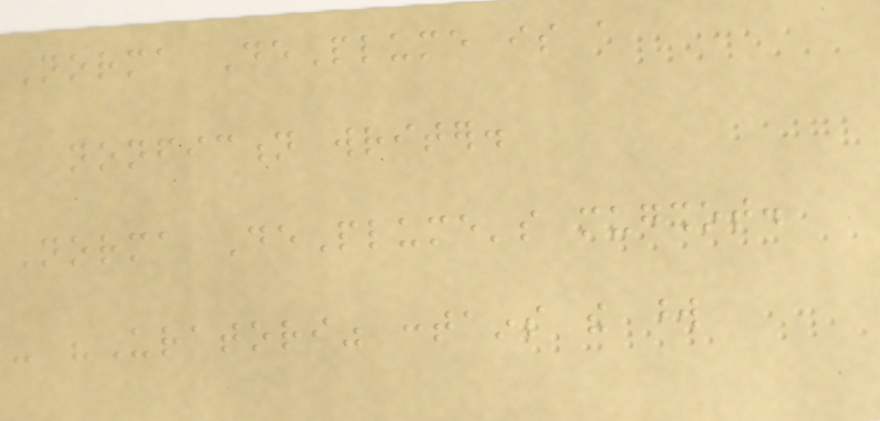Norma DePlume is a
nonfiction writer.
Norma DePlume's mugshot.
- "Uratori" contains the word
